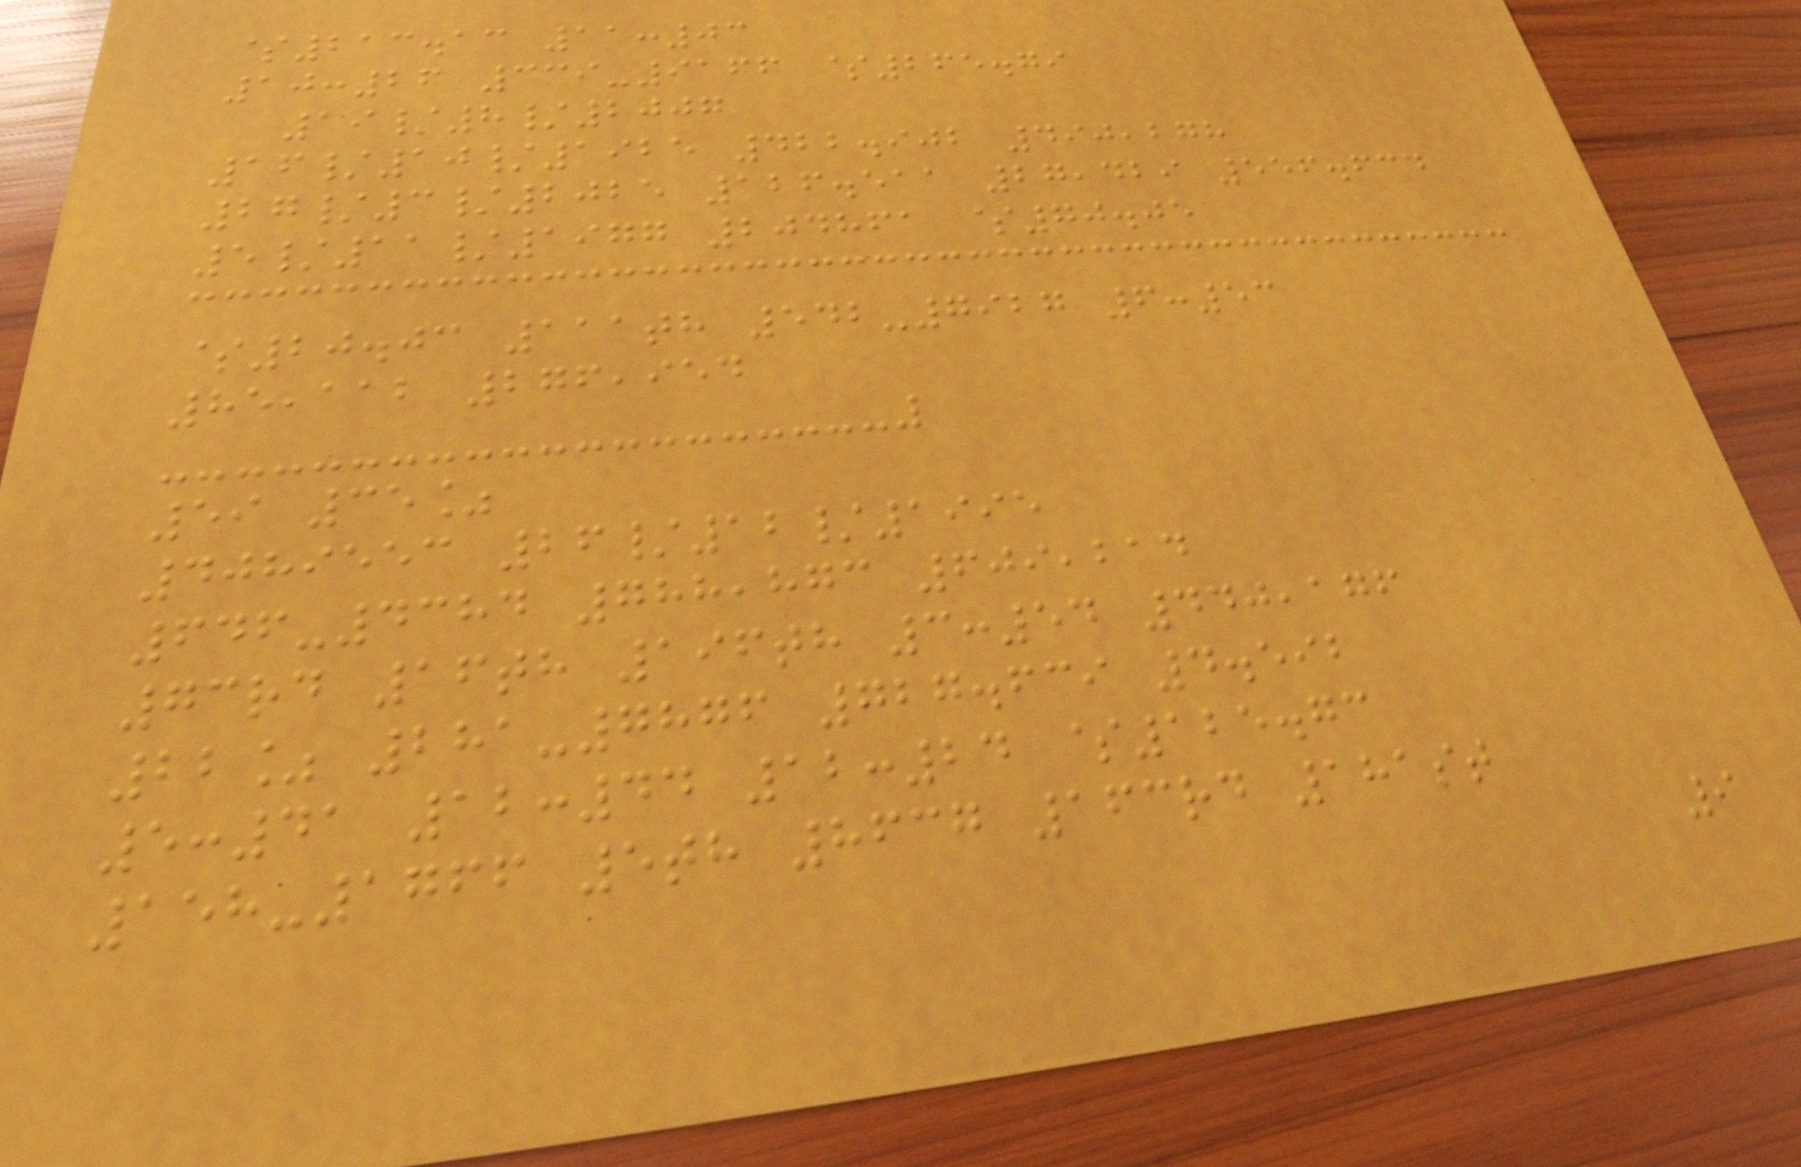$213.13 11:03
10:26 339-9166 $265.79
19/8/2007
16/10/1925 422.902 490,278
27/3/2025 126.511 27,429 556.634
5/11/1977 204861 $70.05
$20.03 111th 542-7927 6:53
85,112 276,954
59 35%
4089553 26/12/1995
646-4384 788,873 609,214
73rd 16th 196th 3:54 440,176
22% 281-7876 727.639 4.592
5:41 12:44 12:24 $125.73
158-1766 5th 8637 163rd 181st
9
